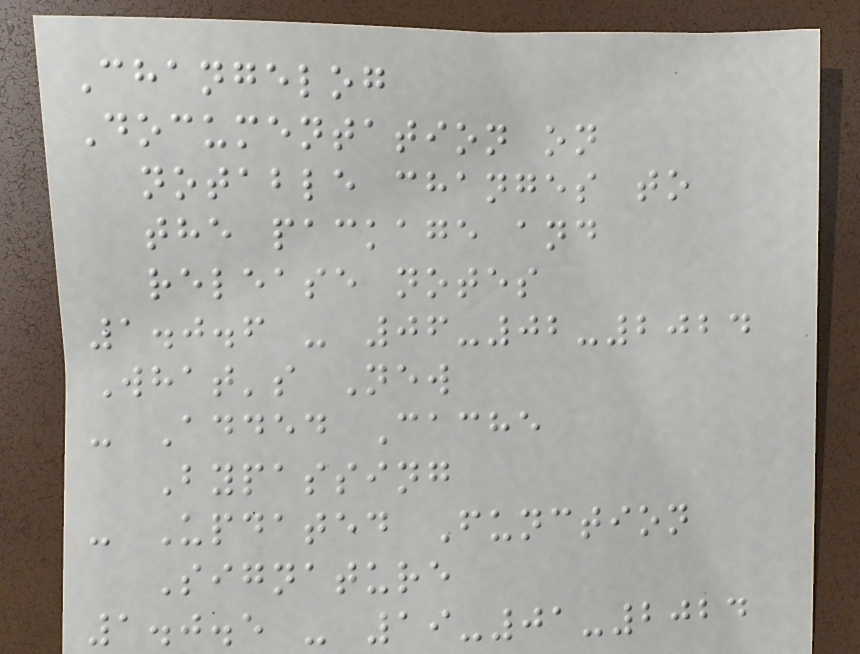Changelog
Documentation on
notable changes to
the package and
release notes
1.0.6 - 06-02-2024
What's New
- Added Cache
Bypassing
- Updated Function
Signature
1.0.5 - 19-01-2024
